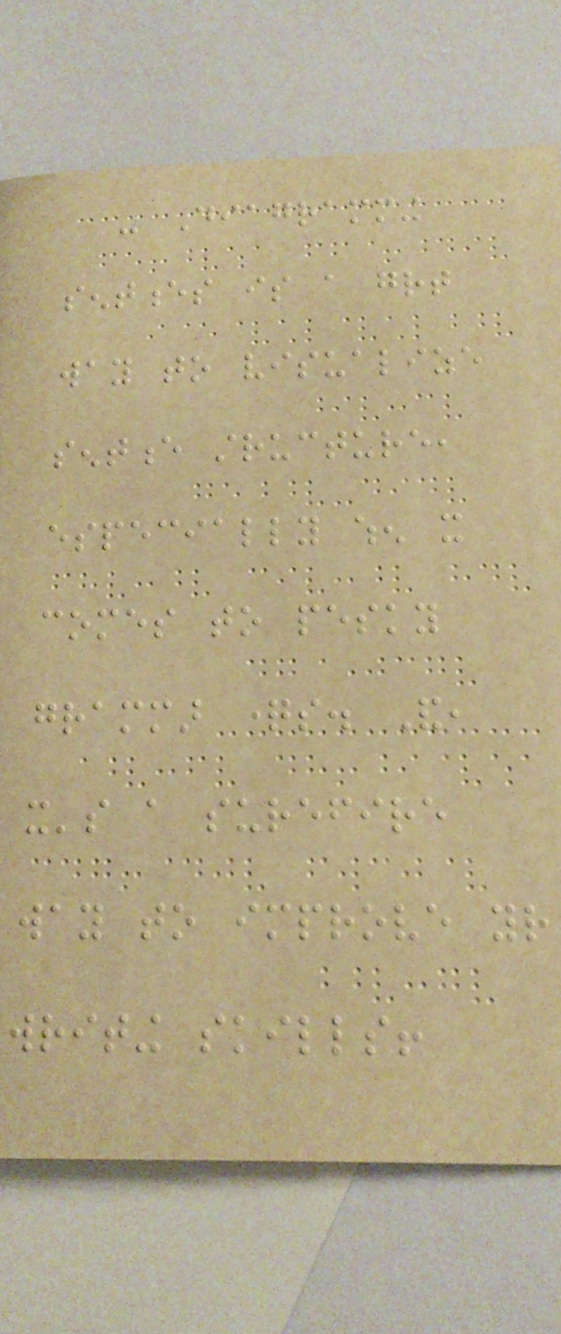- Diagramming
sentences is a great
way to visualize
sentence structure,
especially when it
comes to pesky
grammar questions. And,
it's a surefire
way to improve your
writing skills!
